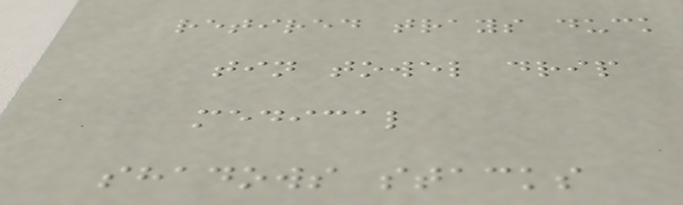retired trays duck
tin towel drip
medical
shadows stacks
